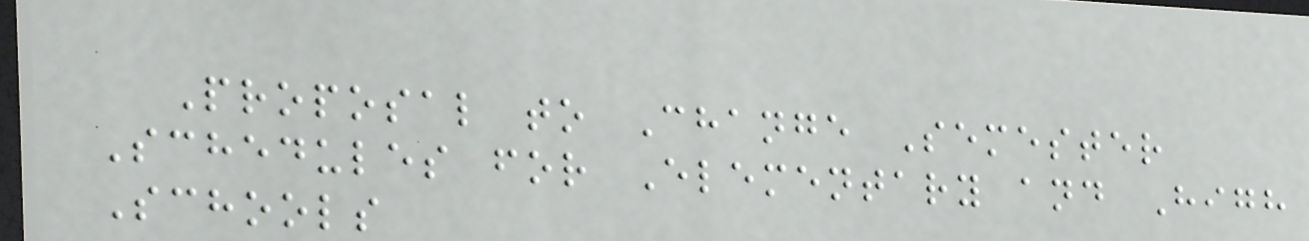Proposal to Change Semester
Schedules for Elementary and High
Schools
